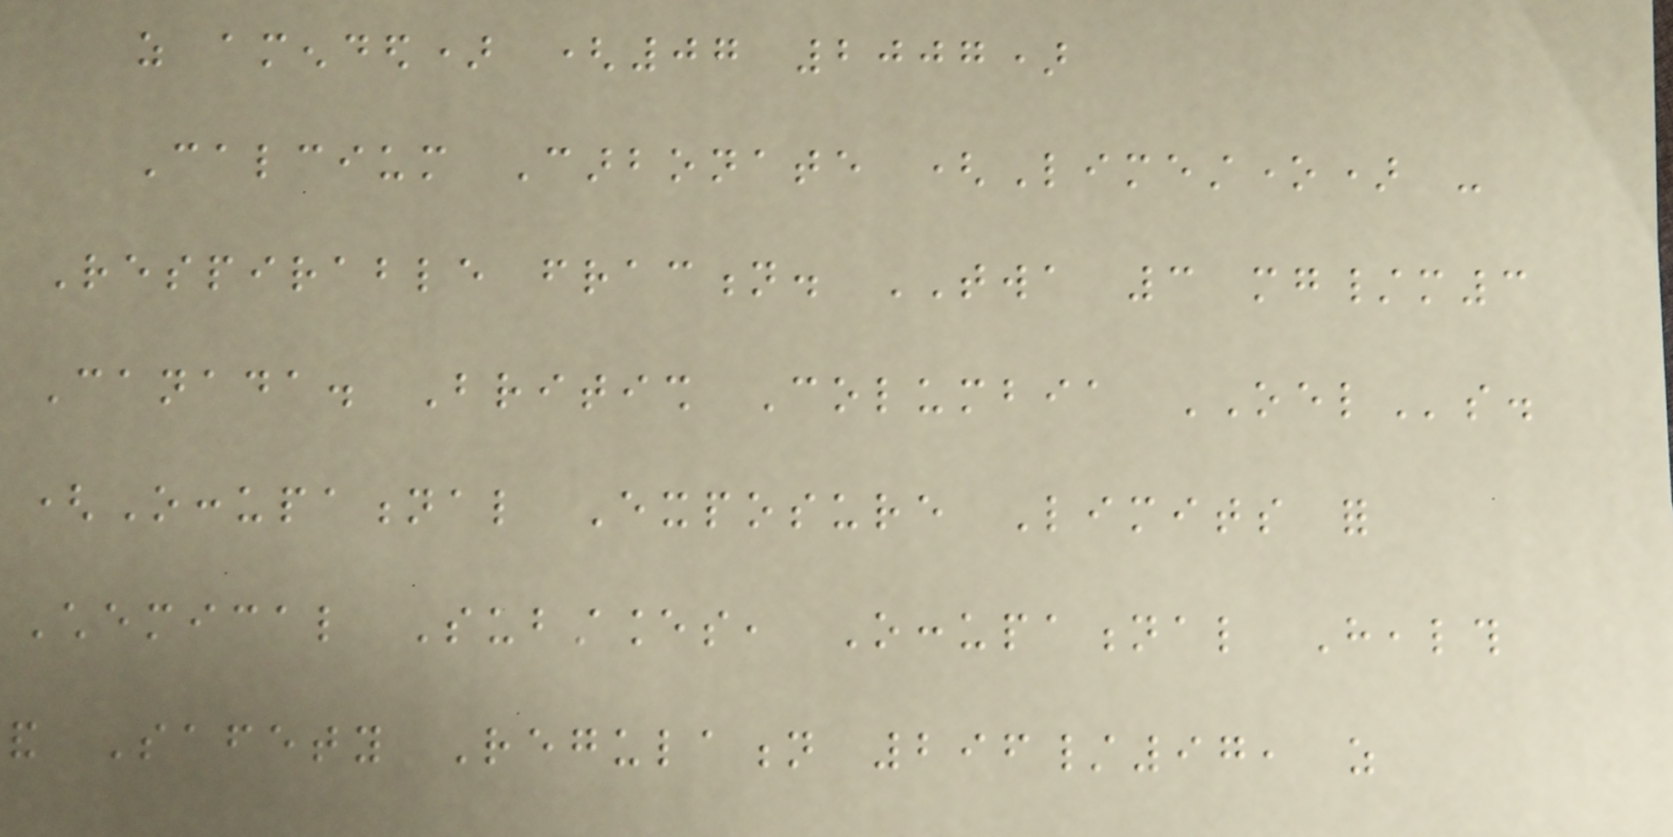as amended) (07 2007)
Calcium Carbonate (Limestone) -
Respirable fraction. TWA 3 mg/m3
Canada. British Columbia OELs.
(Occupational Exposure Limits for
Chemical Substances, Occupational Health
and Safety Regulation 296/97, as
